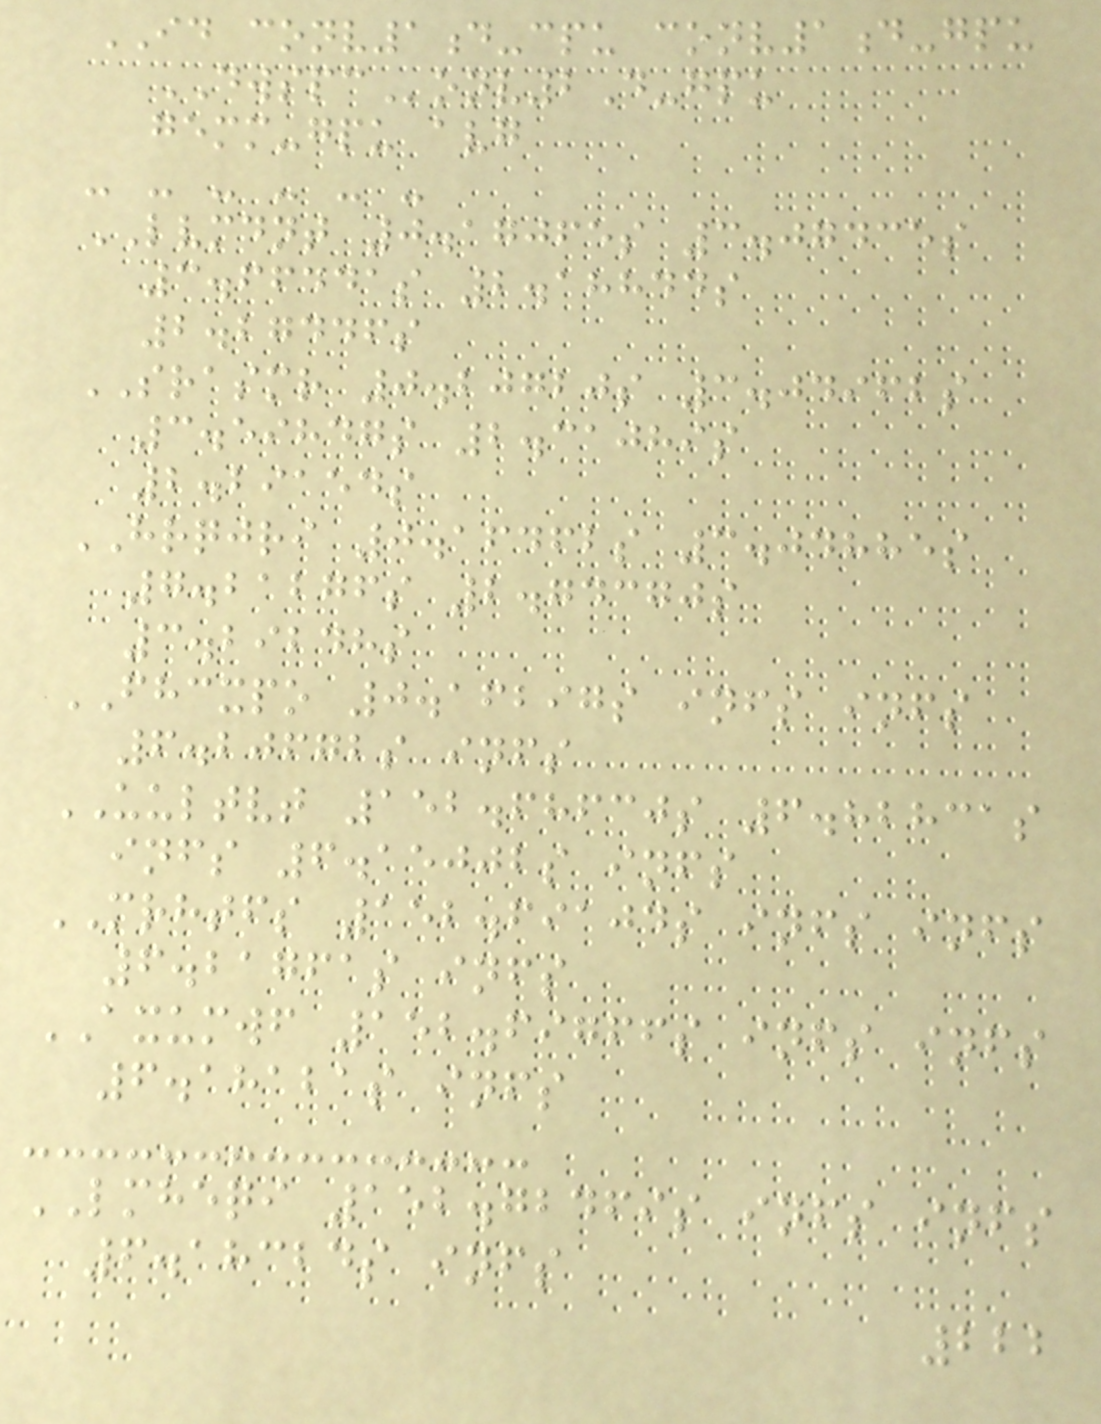ID conv1d-cpu conv1d-gpu
DWSPConv2D-gpu
gemm-gpu avg
- - - - - -
LVMDNT 0.17065s 3.07435s
3.66441s 2.18844s
2.27446s
SRASMR 0.20720s 3.04962s
3.59847s 2.31089s
2.29154s
HRQJRI 0.16462s 3.04885s
7.21276s 2.74370s
3.29248s
FHCXPO 0.16297s infs infs
6.20672s infs
UULTVT 152.68630s 6.82831s
infs 6.15002s infs
MRHTFS 152.69104s infs infs
6.21761s infs
AXUMWF 152.69766s infs infs
6.18121s infs
LMHEQI 152.72469s infs infs
6.18324s infs
222
